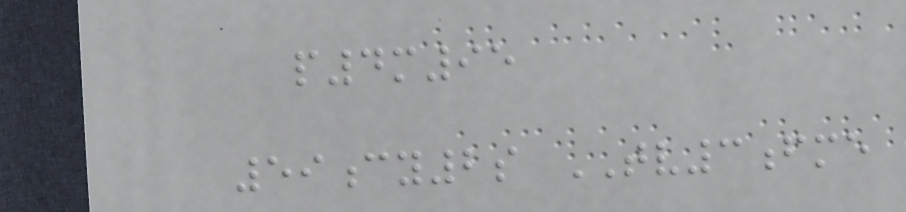p4m95
59cy2s TV3fme
